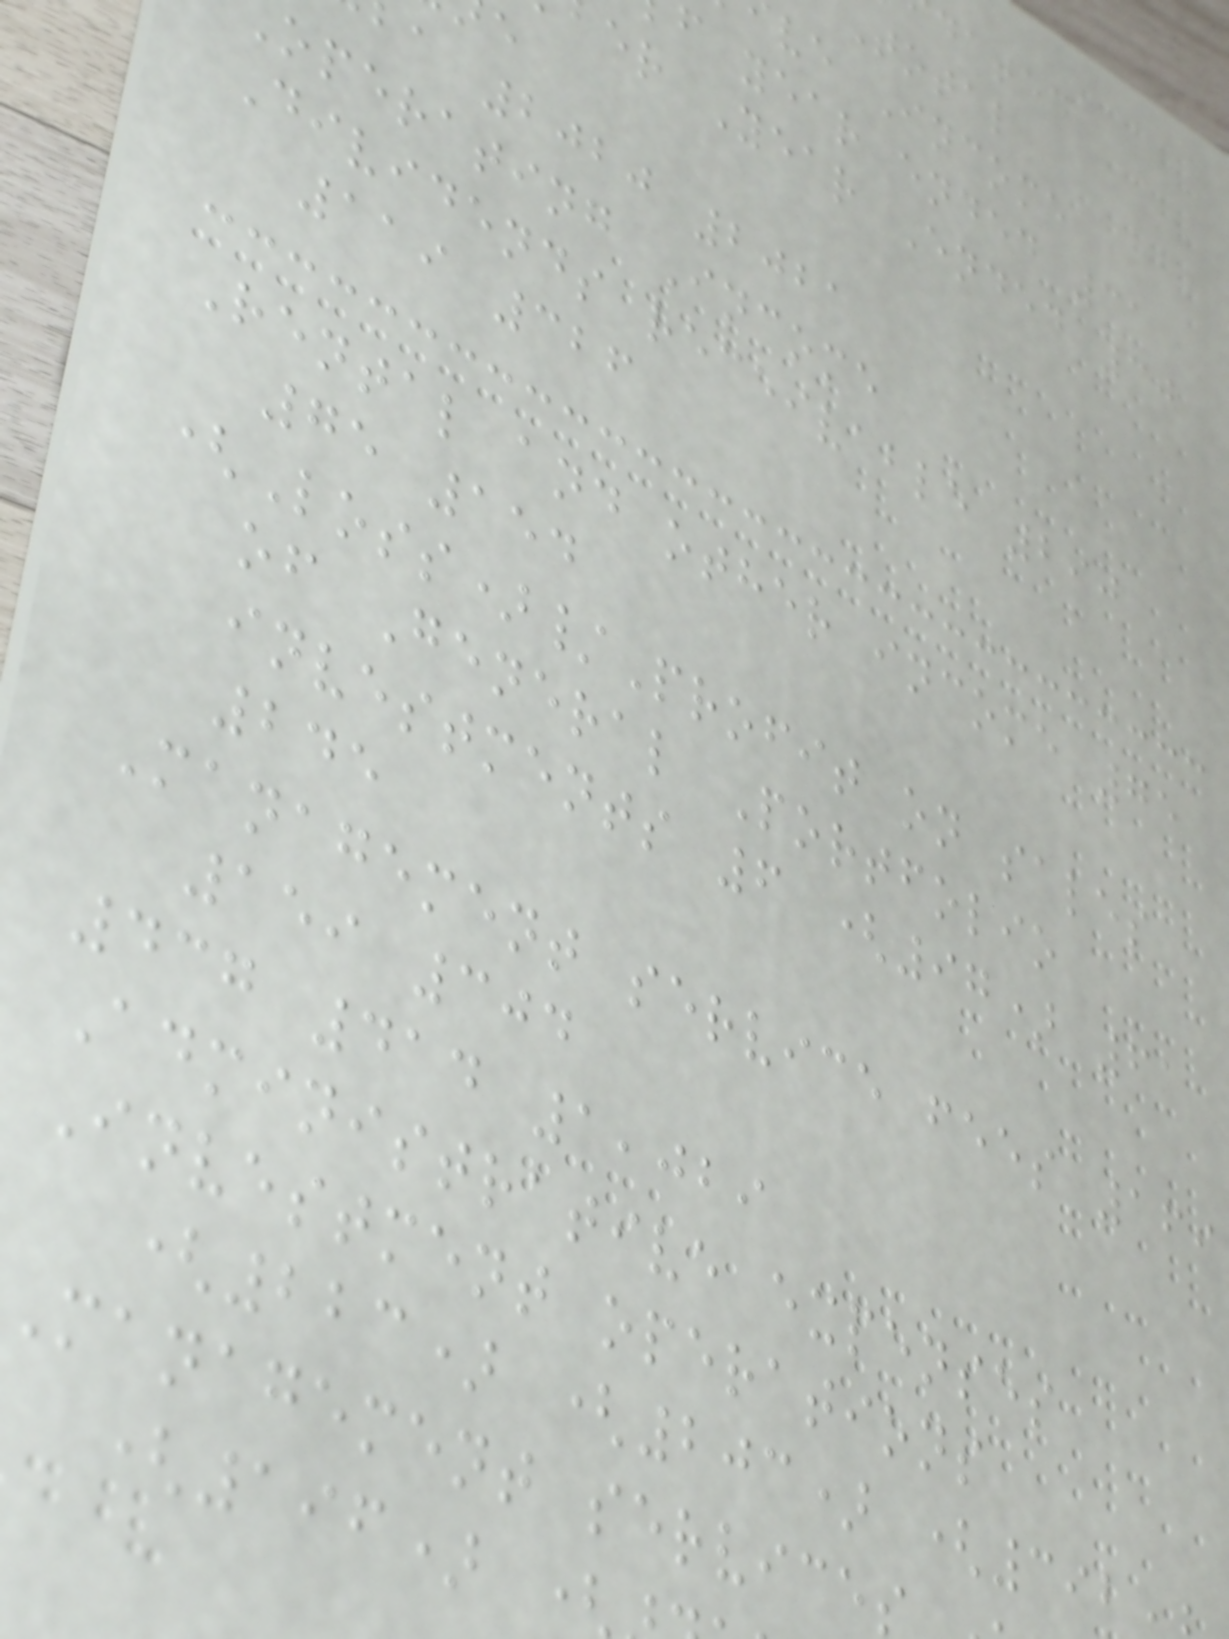Total
ve Income
f year ended 31
er Year Ended 30
a 2020 2021
operating Income
Dividends receivable 290
119 326
Rental and other income 75
75 154
(Loss)/Profit on sales
of General Portfolio
investments 6 (97) 61
245
Management service fees 169
159 304
437 414 1,029
Administrative expenses
Investment operations
(223) (203) (392
Management service
(196)
